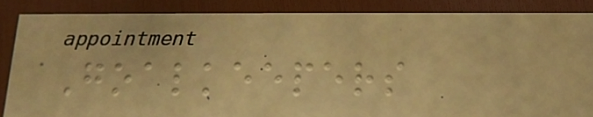Goalkeepers
